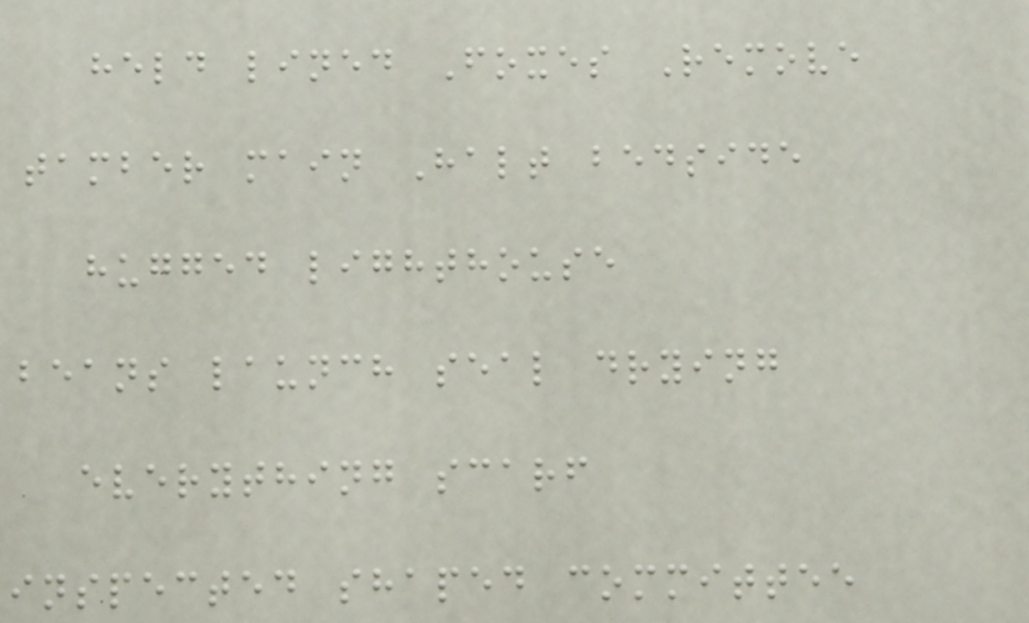held lined Foxes Remove
tamber main Halt bedside
hugged lighthouse
beans launch seal drying
everything scarf
inspected shaped committee
